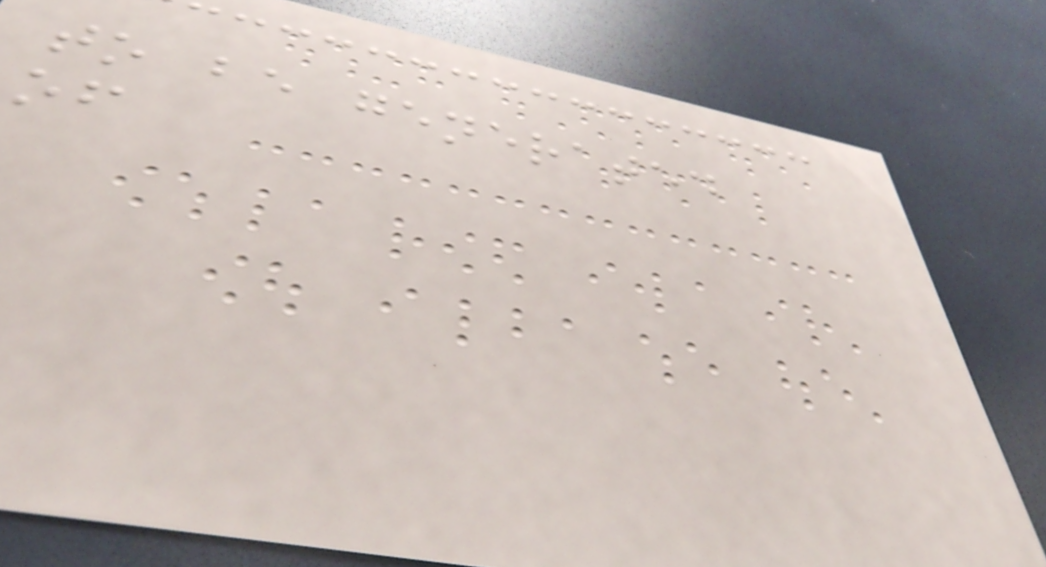to be generated
of
